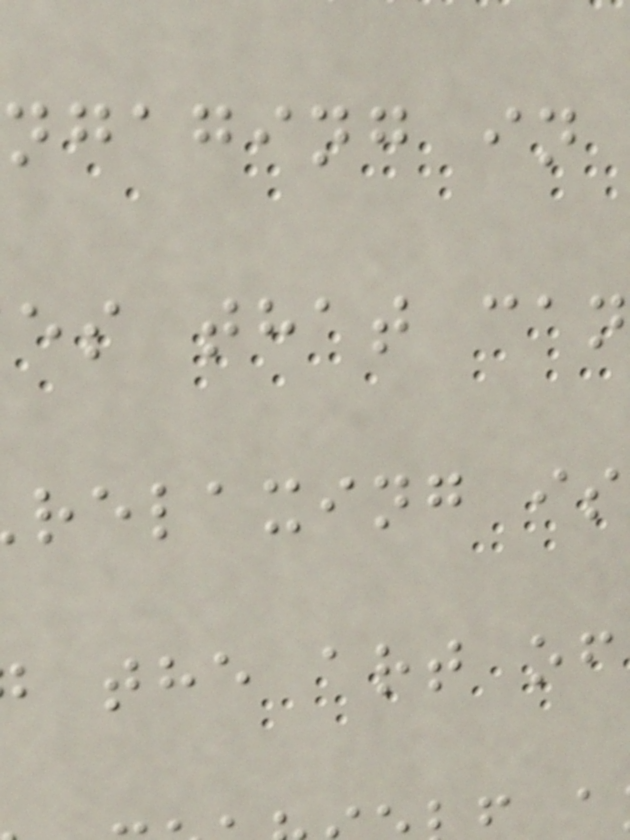ngaging in
es that can
relaxing is
the art of
